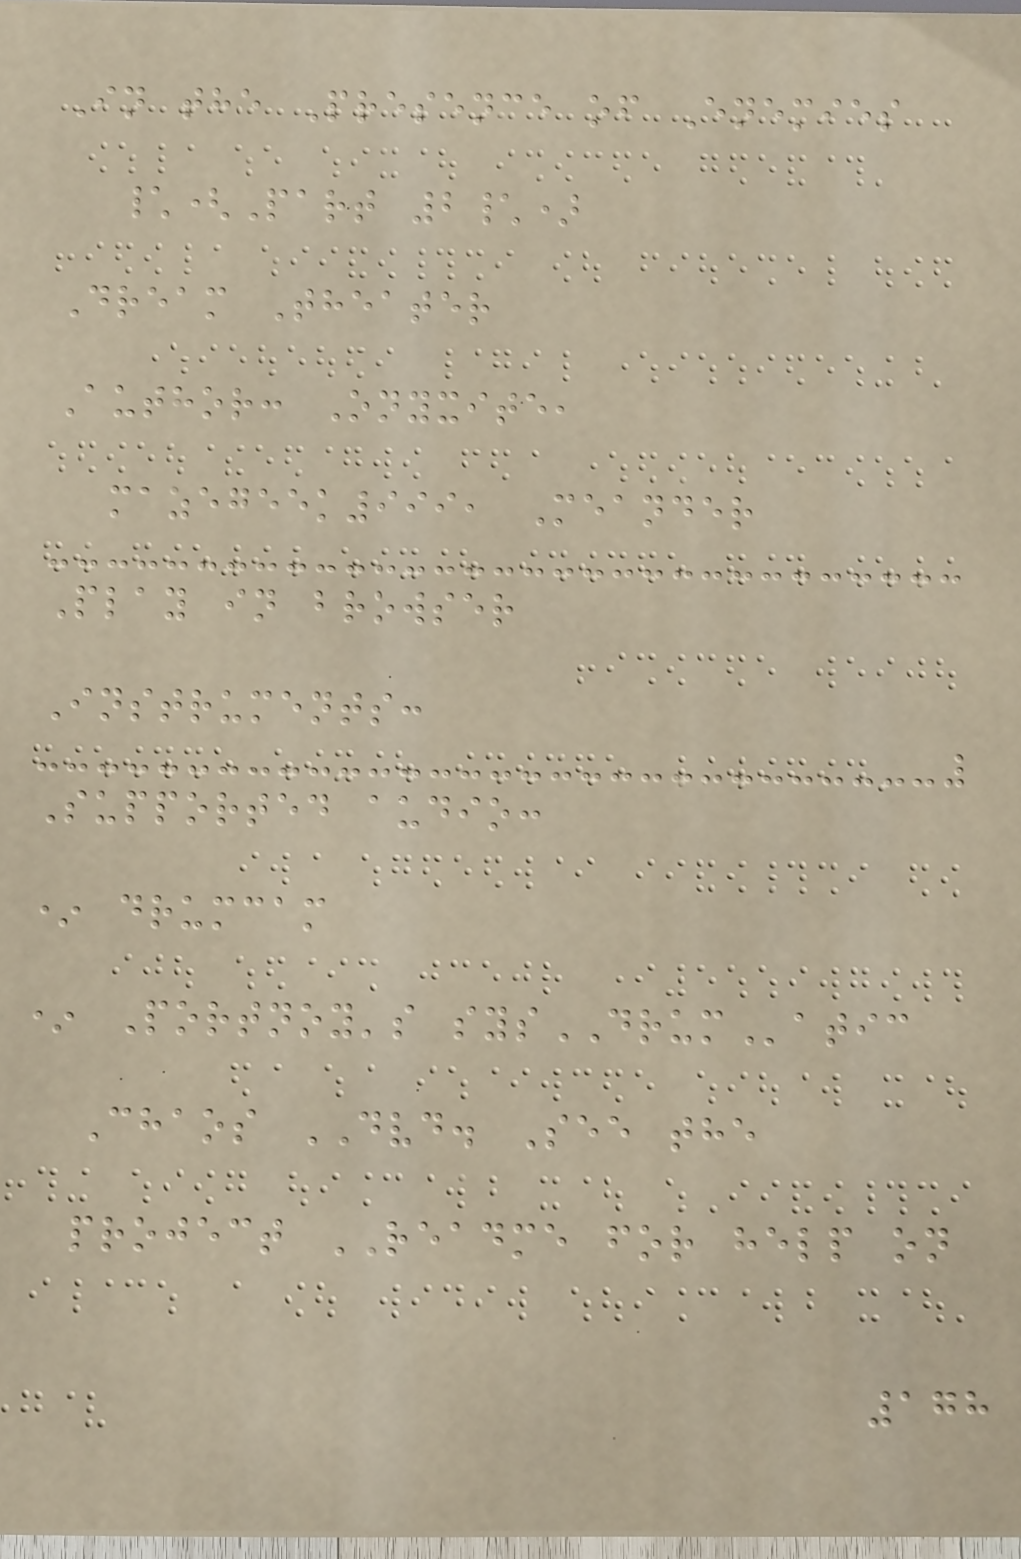In the Presence of Enemies
\(Part 2\)
Dream Theater
Author: Onyxite,
mazegeek999, Meander
Play in browser
Instruments:
Supported audio:
* drumcam
* Portnoy's sysDRUMatic
Chaos DVD. See the
project README for help on
178
